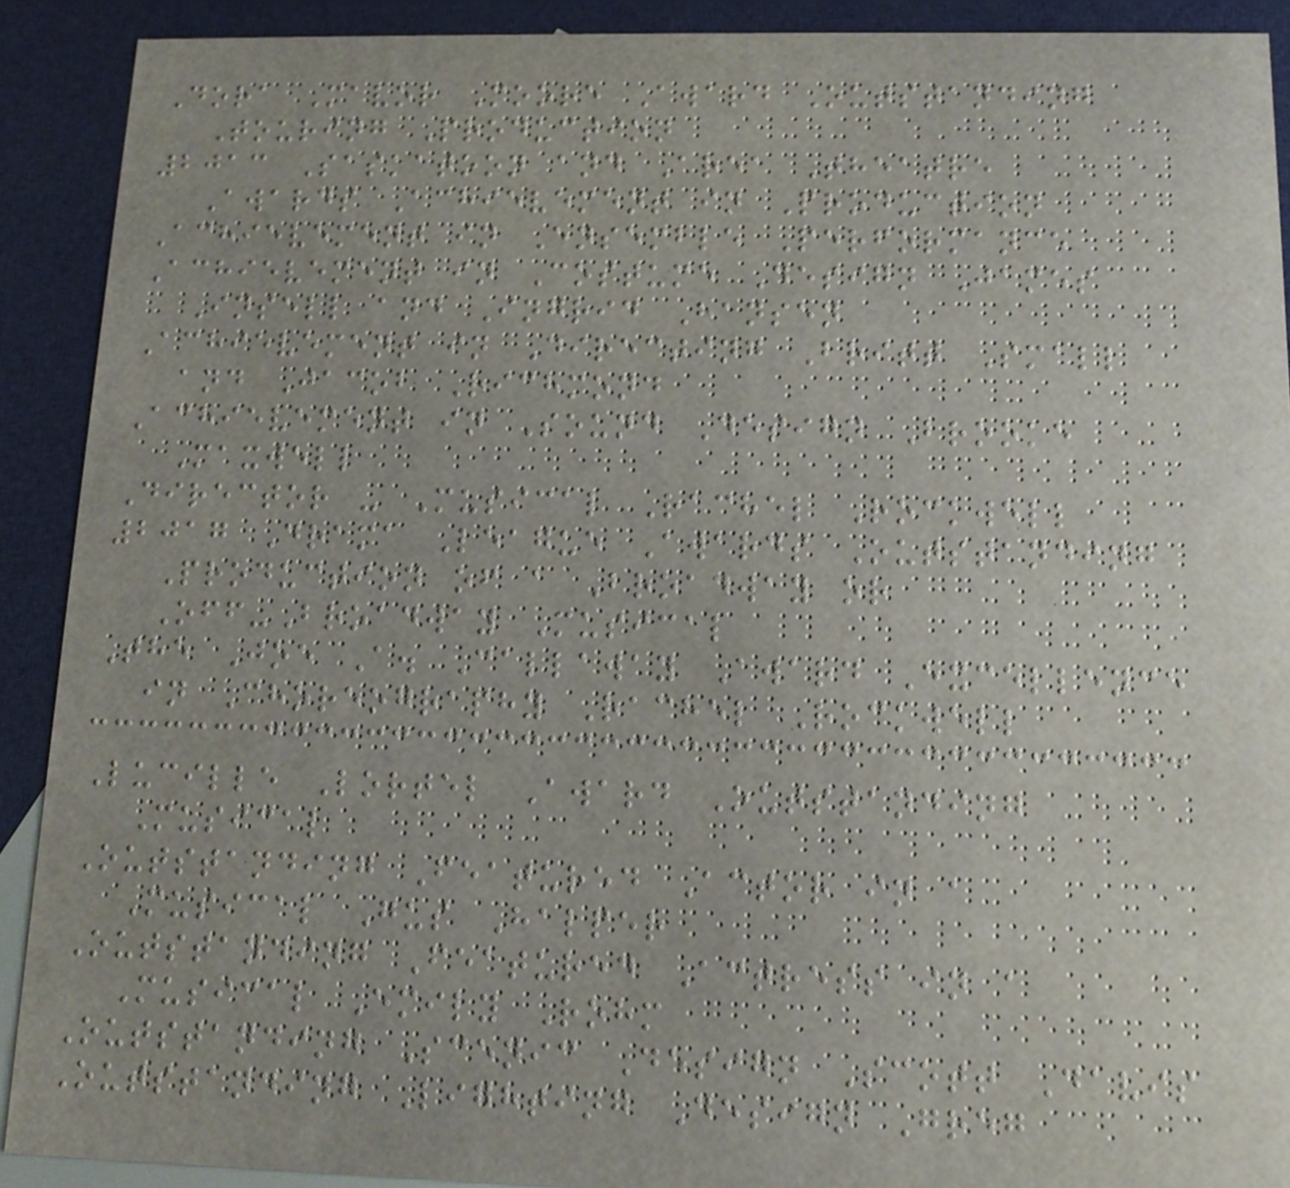Dora Mavor Moore Award Outstanding
Touring Production
2013 Saskatoon and Area Theatre
Awards Achievement in Production
Achievement in Ensemble Performance
Achievement in Costume Design James
Insell and Ingrid Hansen
Achievement in Directing Britt Small
and Jacob Richmond
Achievement in Sound Design Brooke
Maxwell
Director - Musical Rachel Rockwell
2017 Drama League Awards Outstanding
Production of a Broadway or
Off-Broadway Musical
The Joe A. Callaway Award Excellence
in Choreography Rachel Rockwell
Lucille Lortel Award Outstanding
Musical
Outstanding Featured Actor in a
Musical Gus Halper
Outstanding Featured Actress in a
Musical Emily Rohm
Outstanding Scenic Design Scott Davis
Outstanding Lighting Design Greg
